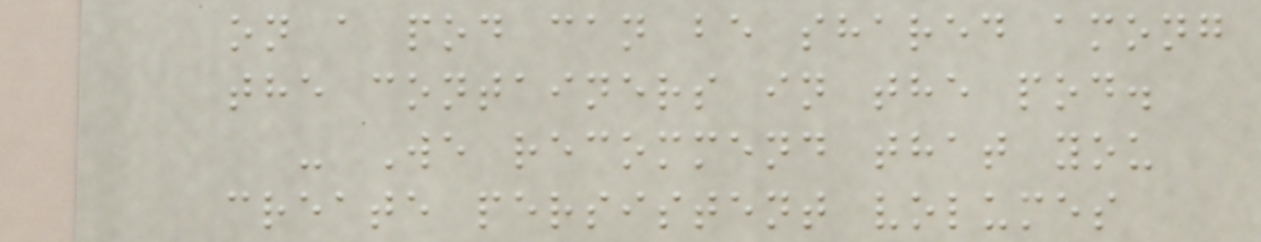on a pod can be shared among
the containers in the pod.
- We recommend that you
create persistent volumes
